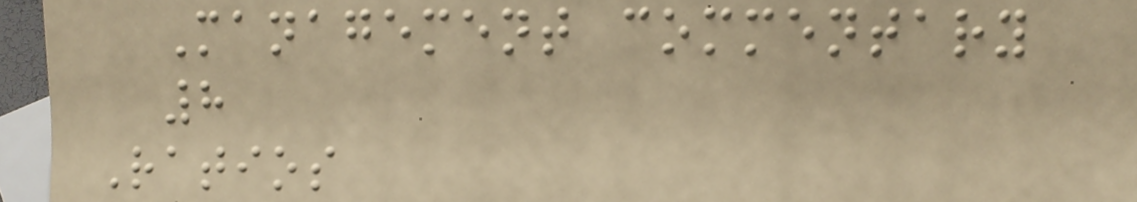Management commentary
8
Ratios
